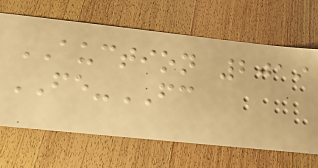AUCTION 2019
FE-FC
